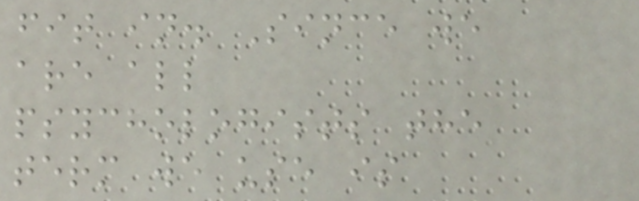fit in. Since we
are all
psychologists the
term we use is
